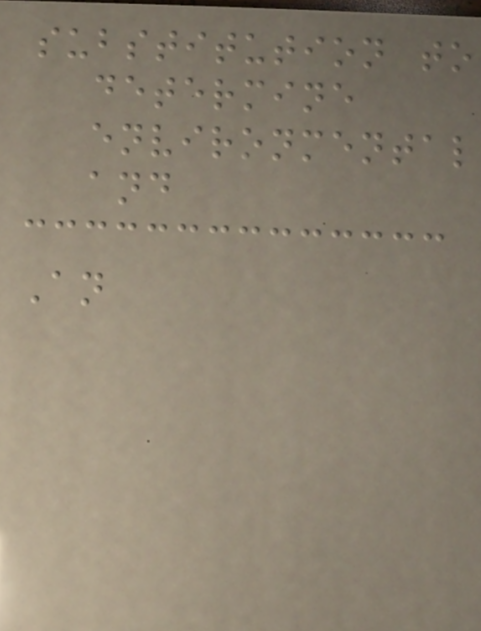substitution to
determine
environmental
and
An
